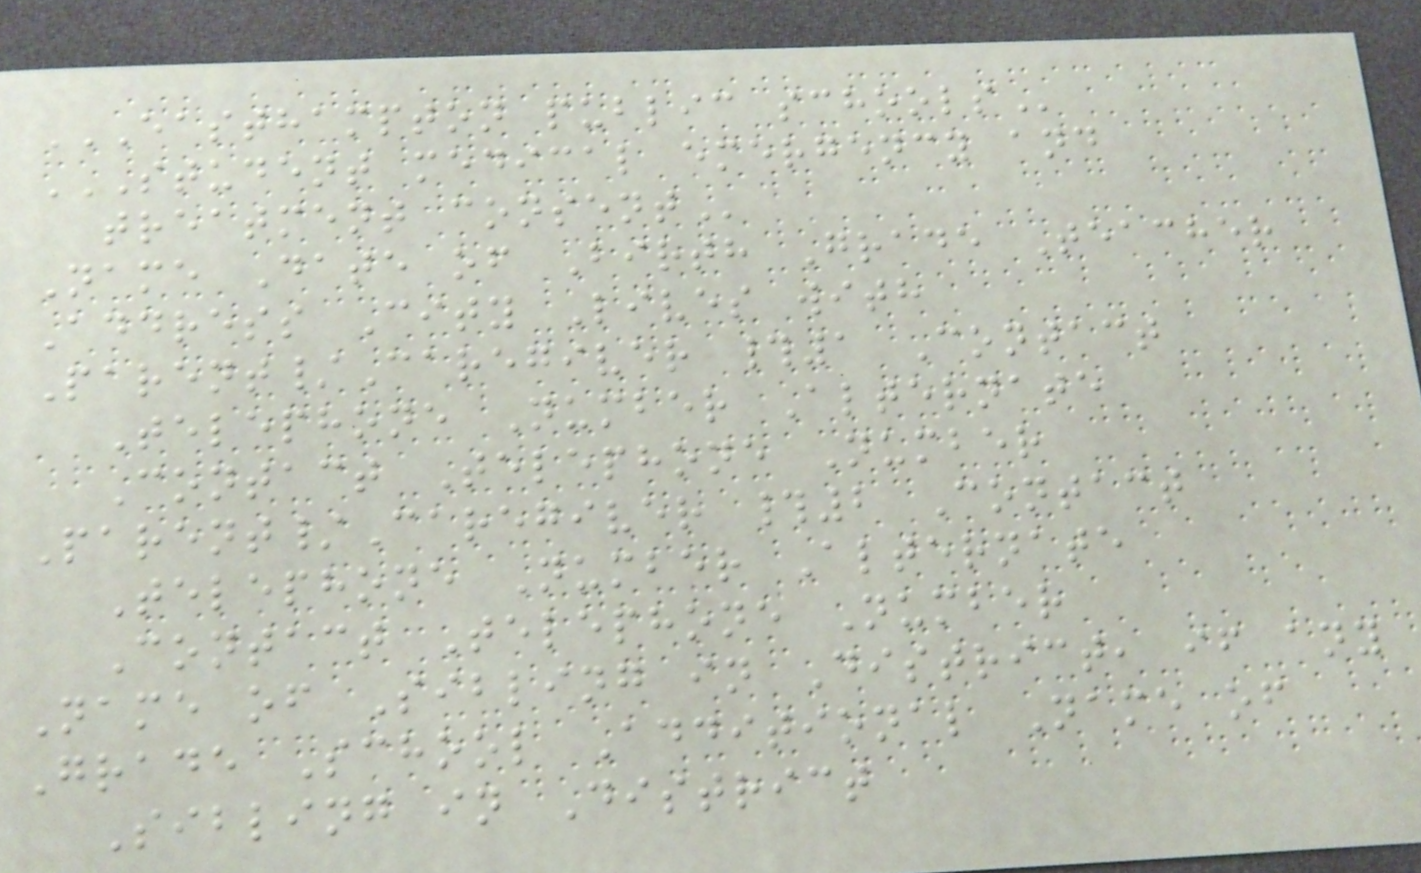EASTHAMPTON PUBLIC SCHOOLS
STUDENT MEDICAL EMERGENCY AND
TREATMENT CONSENT
Name Date of Birth Grade Teacher
Address City Lives with
Parent/Caregiver #1 Contact
Telephone Number Alternate
Contact Telephone Number
Parent/Caregiver #2 Contact
Telephone Number Alternate
Contact Telephone Number
Name of Sibling in District, if any
Grade School Additional Name of
Sibling in District
